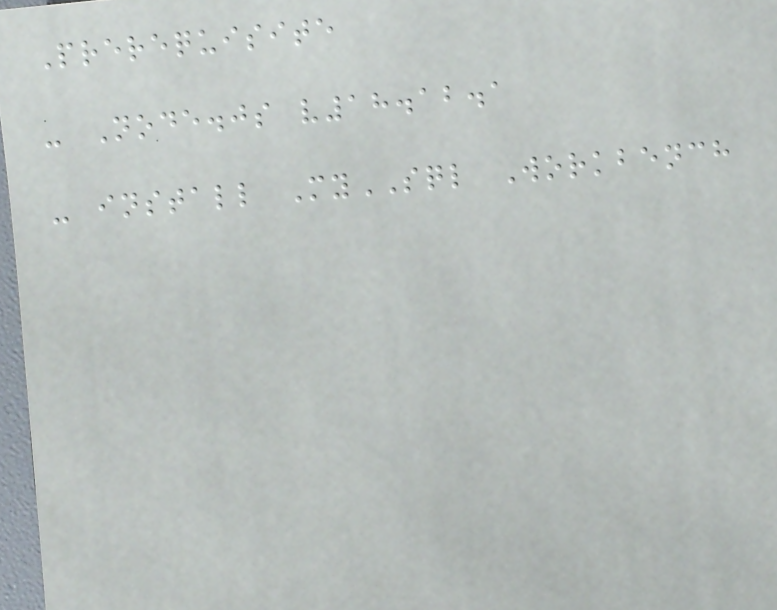Prerequisite
- Node.js v18.12.1
- install MySQL Workbench
